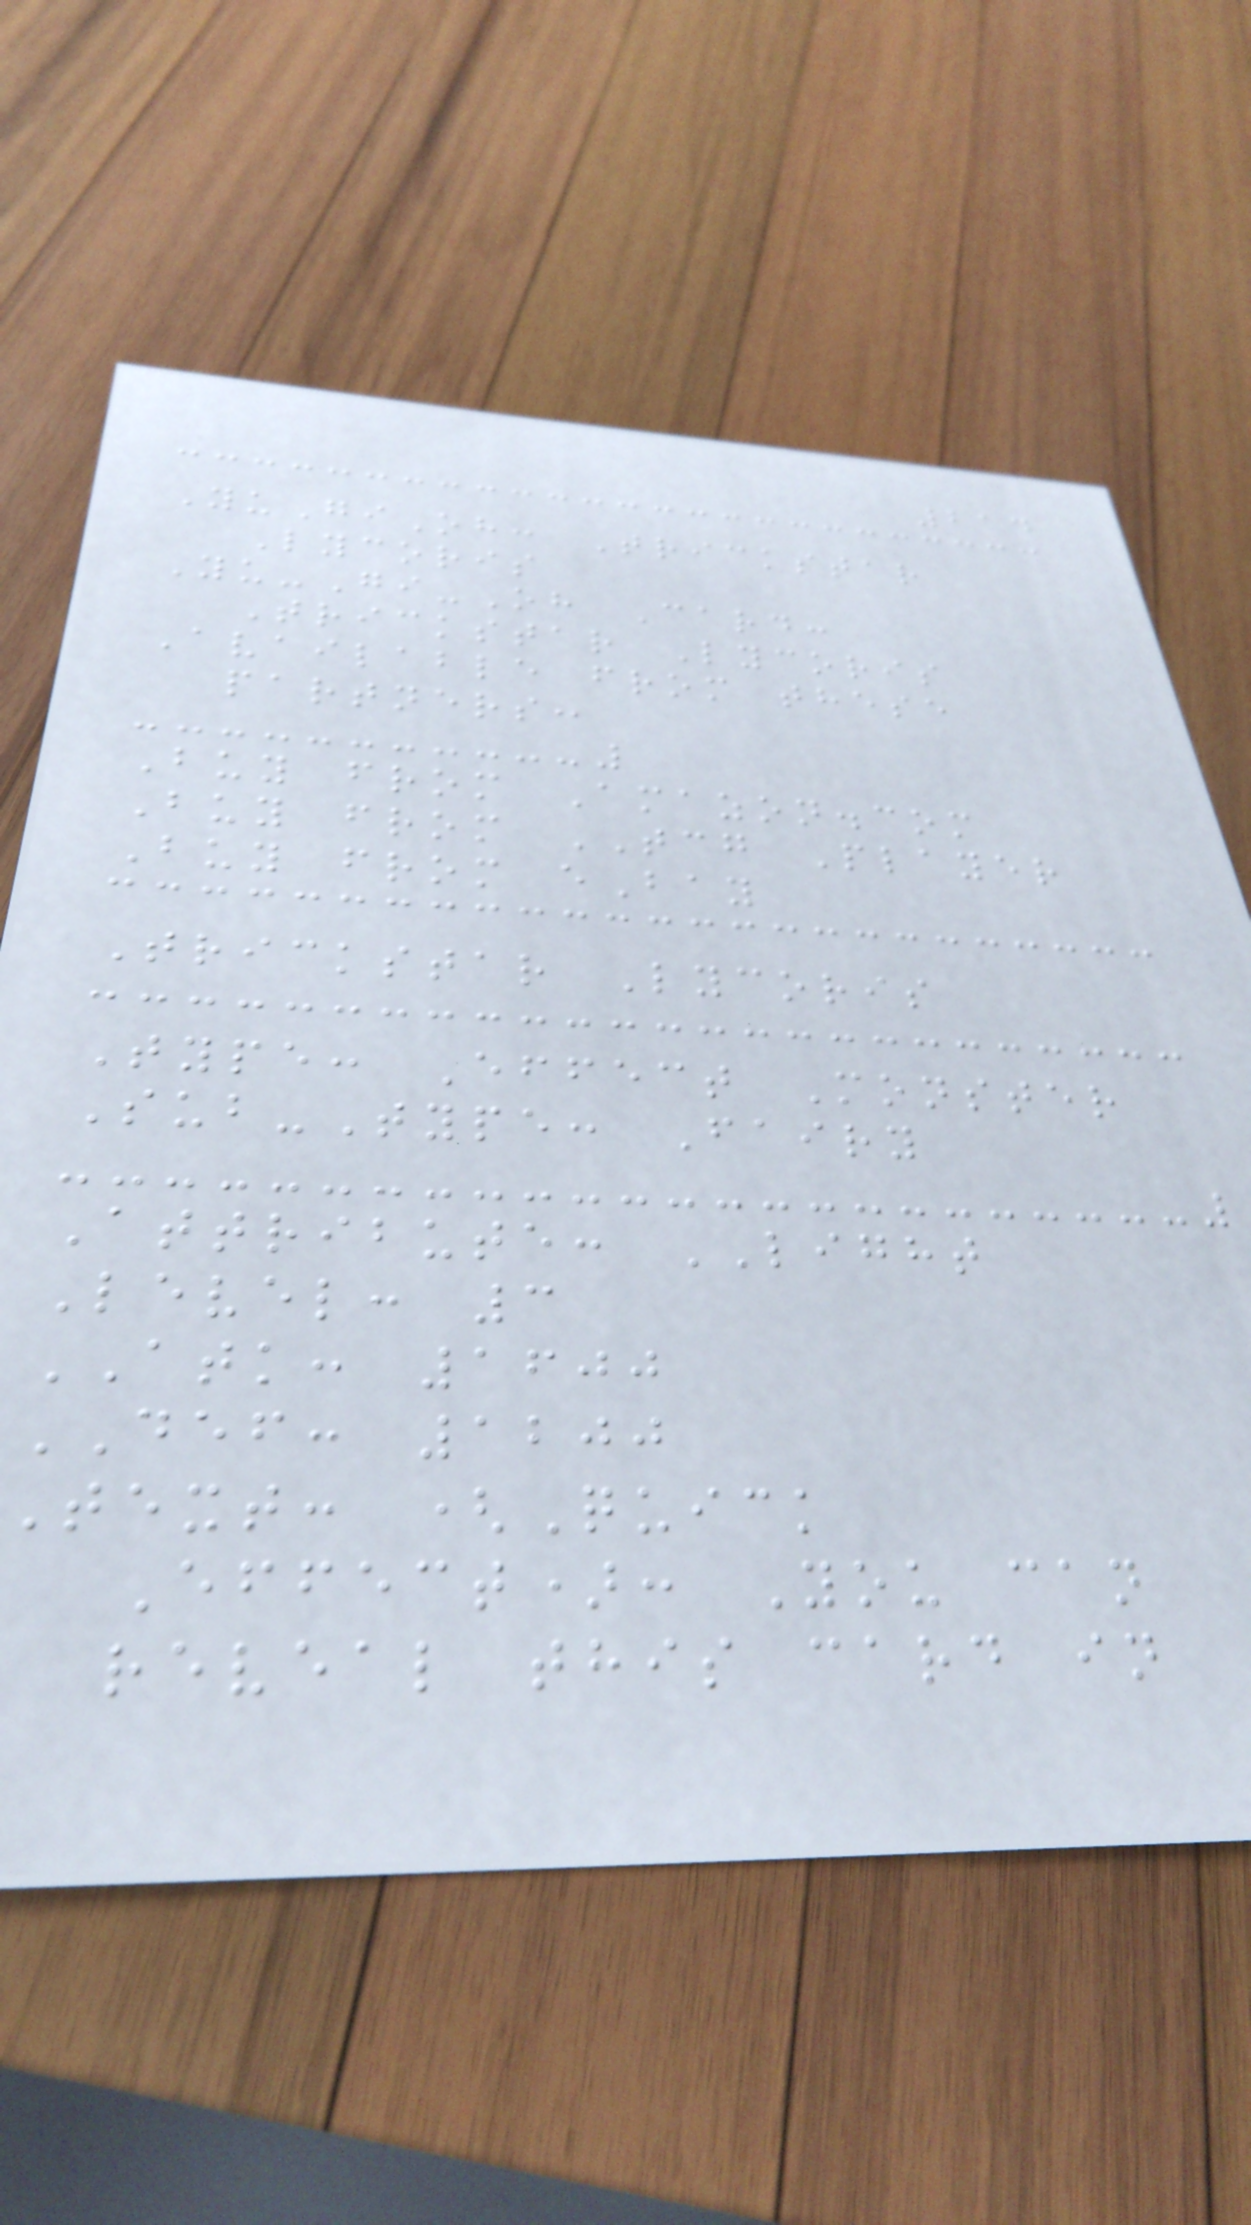214
YuGiOh: Trickstar
Lycoris
Yu-Gi-Oh Card:
Trickstar Lycoris
Available from these
partners:
Buy from Amazon.com
Buy from TCG Player
Buy from eBay
Trickstar Lycoris
Type: Effect Monster
Sub-Type: Fairy
Attribute: LIGHT
Level: 3
ATK: 1600
DEF: 1200
Text: (Quick
Effect): You can
reveal this card in
